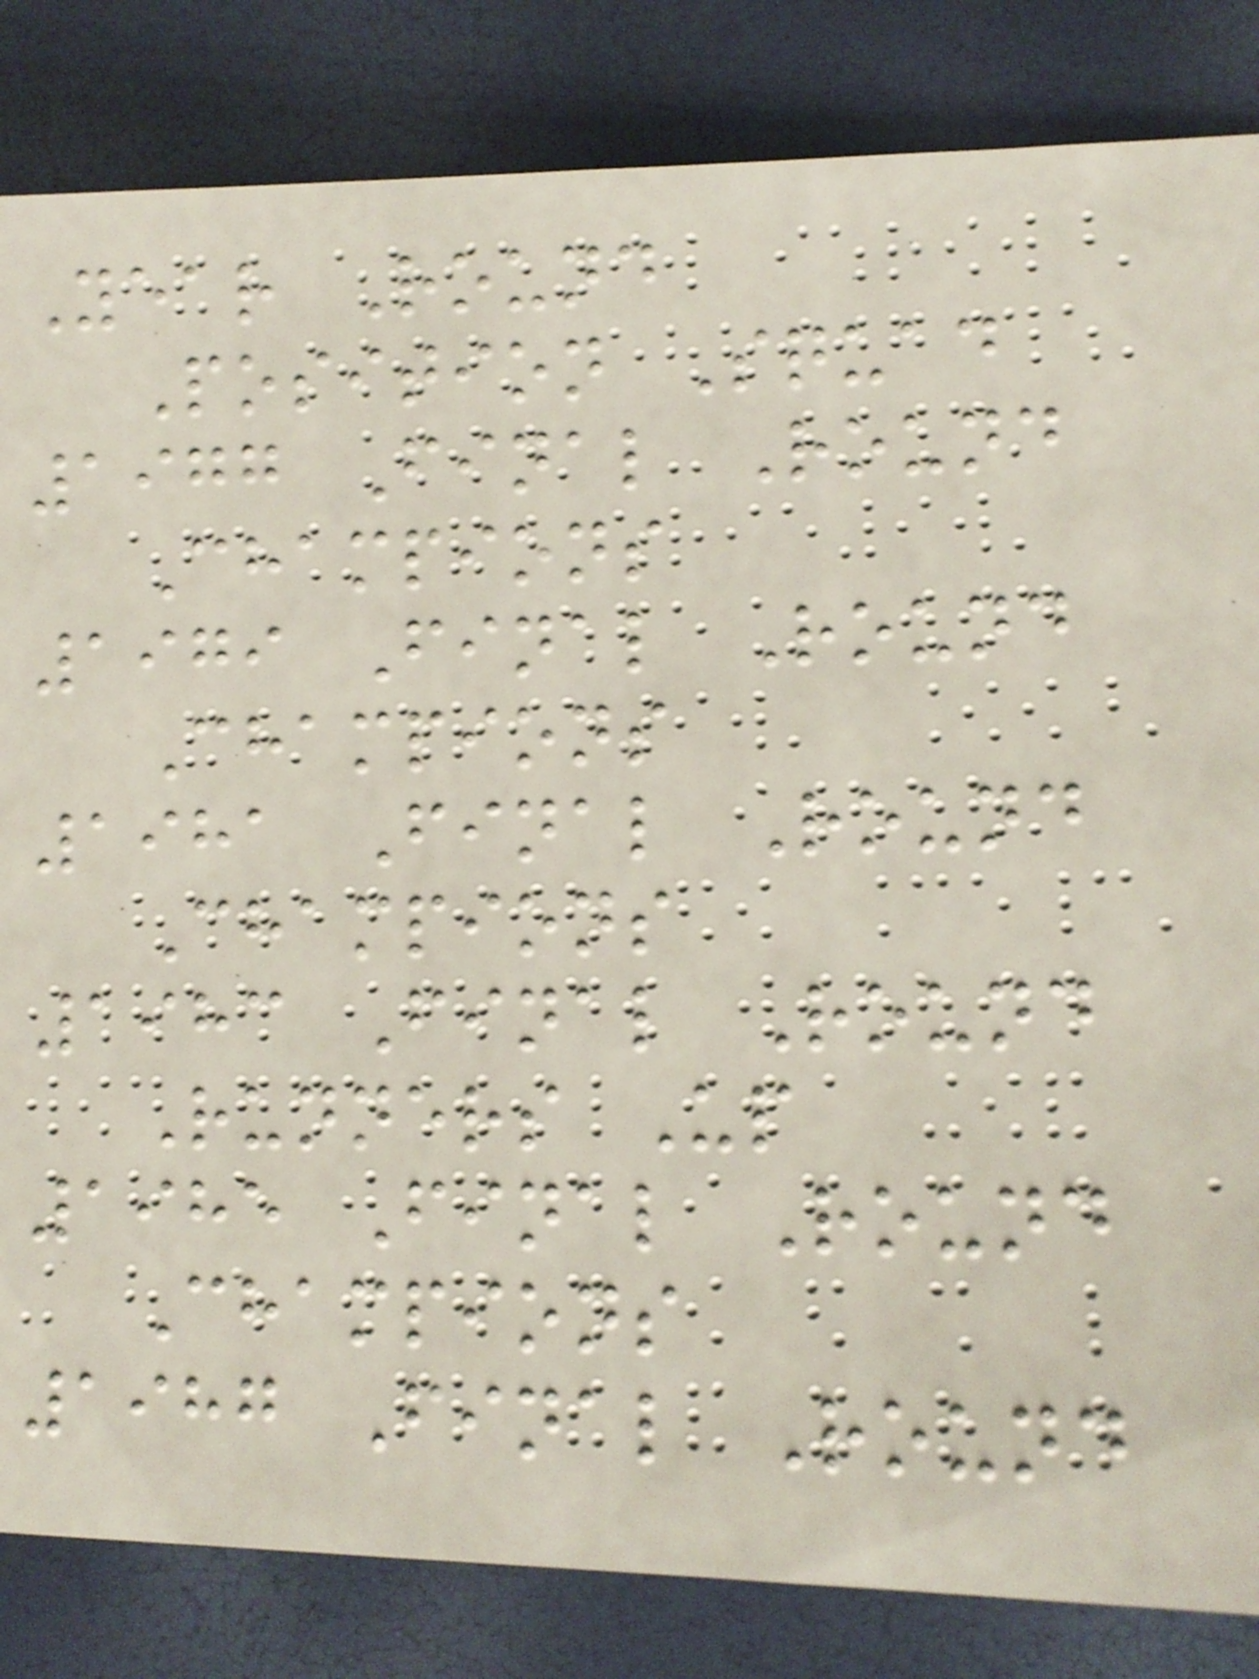Year Round
Position Squad
1977 Final Round
Champions
1979 Final Round
Champions
1981 Final Round
Champions
1983 Final Round
Runners Up
1985 Final Round
Champions
1987 Final Round
